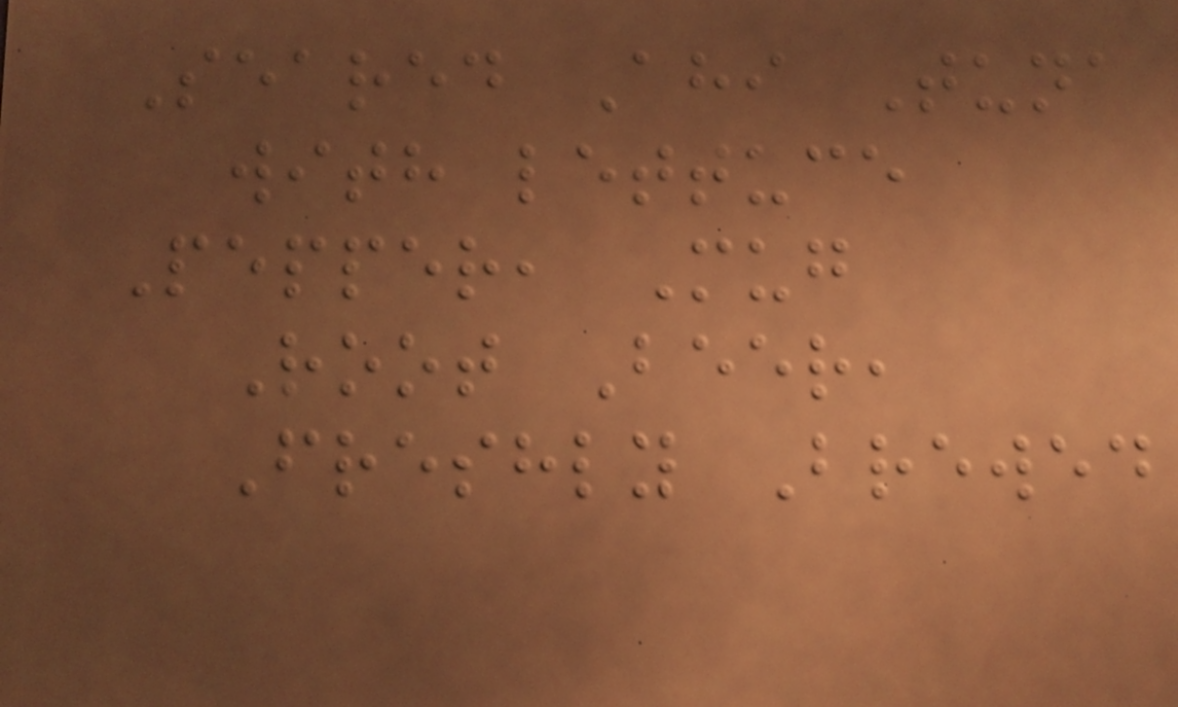Seared Ahi Tuna
with lettuce
Pepper, Mug
Root Beer,
Freshly Brewed
